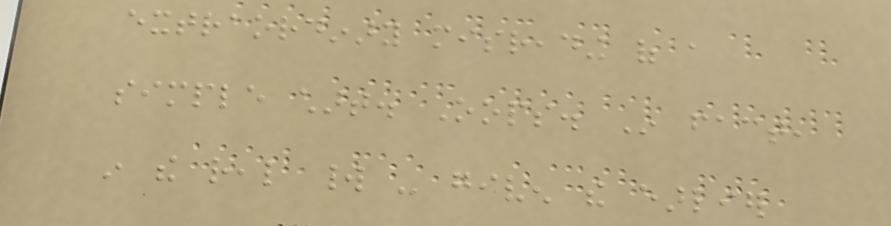extraordinary misreading of a
simple chart. Oops. In fact,
in the real world - given the earlier
